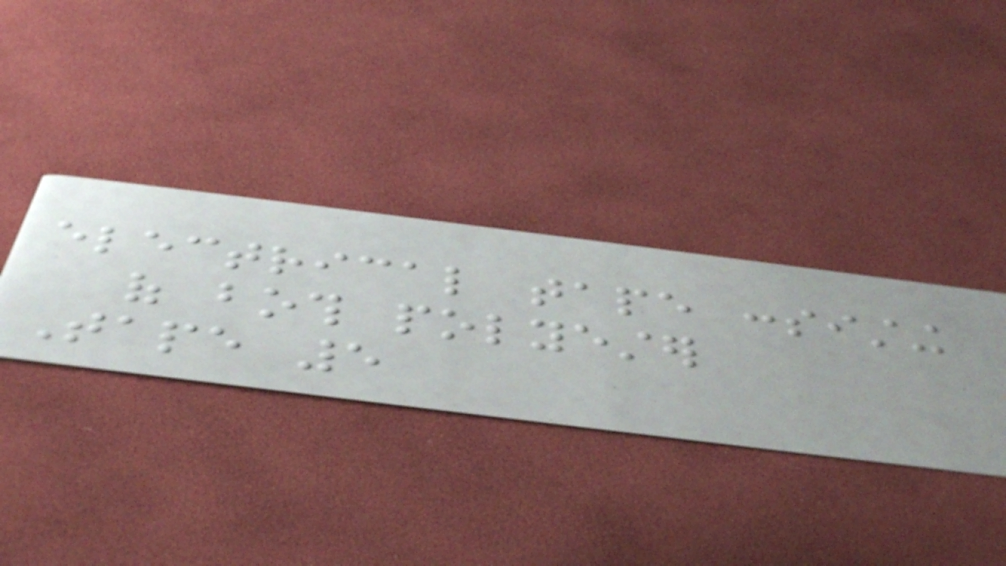electrical tape consisting
of both polyester
Tape 5
